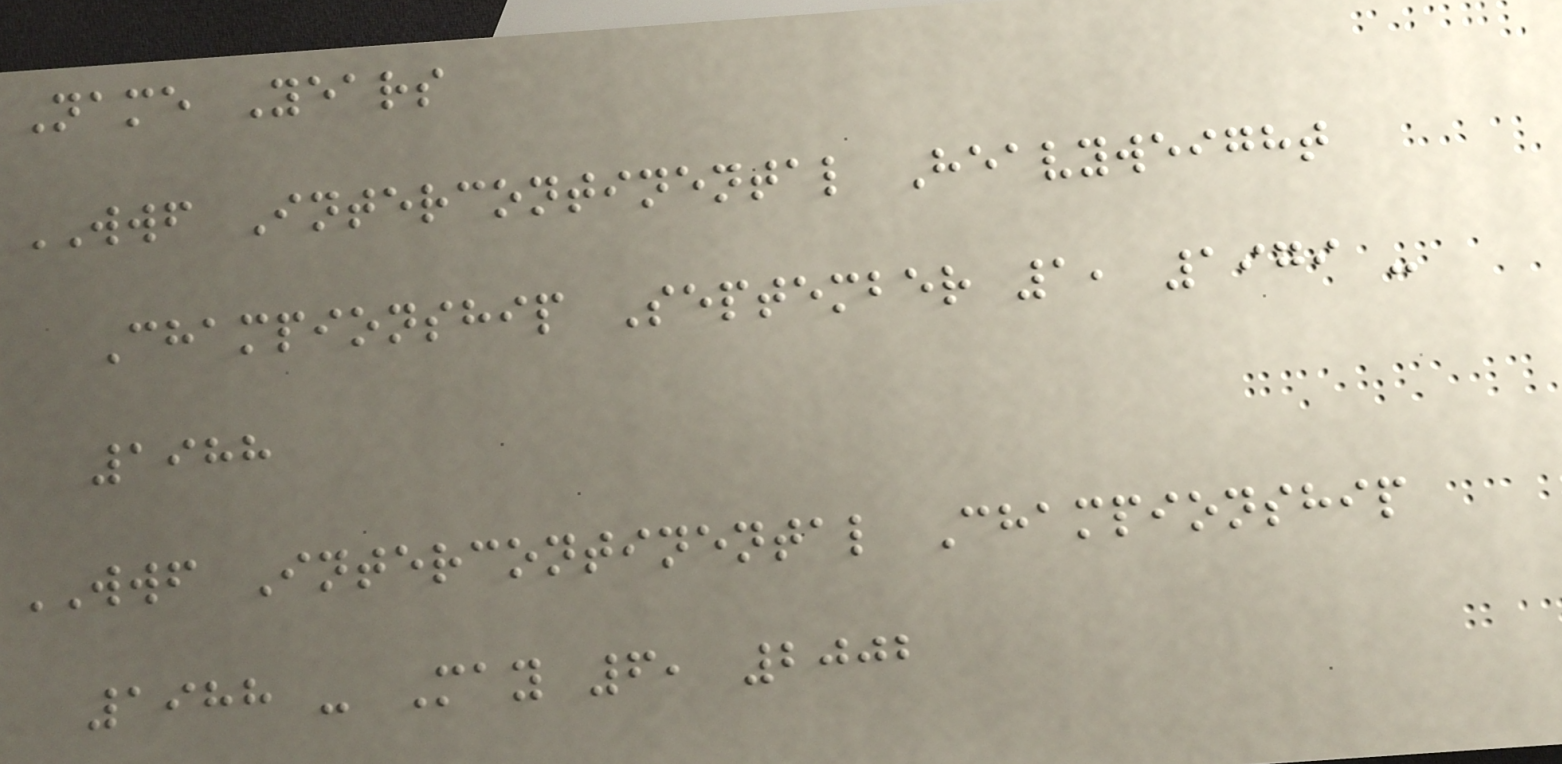Name Years
WWF Intercontinental Heavyweight
Championship September 1, 1979 -
1988
WWF Intercontinental Championship
1988 - May 6, 2002
